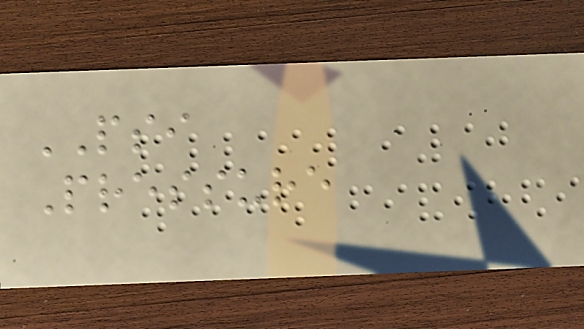PSI
Pressure
